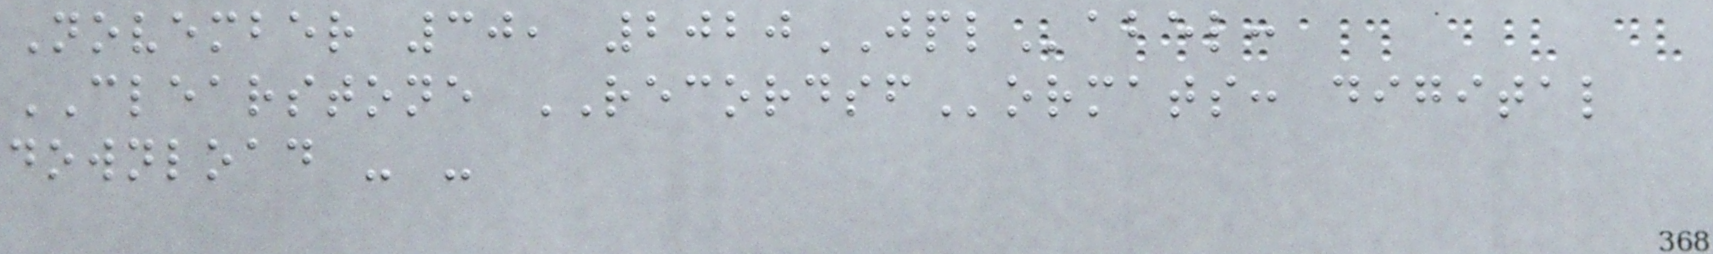November 30, 2020JPLabel:
CLEARSTONE RECORDSFormats: digital
download - -
